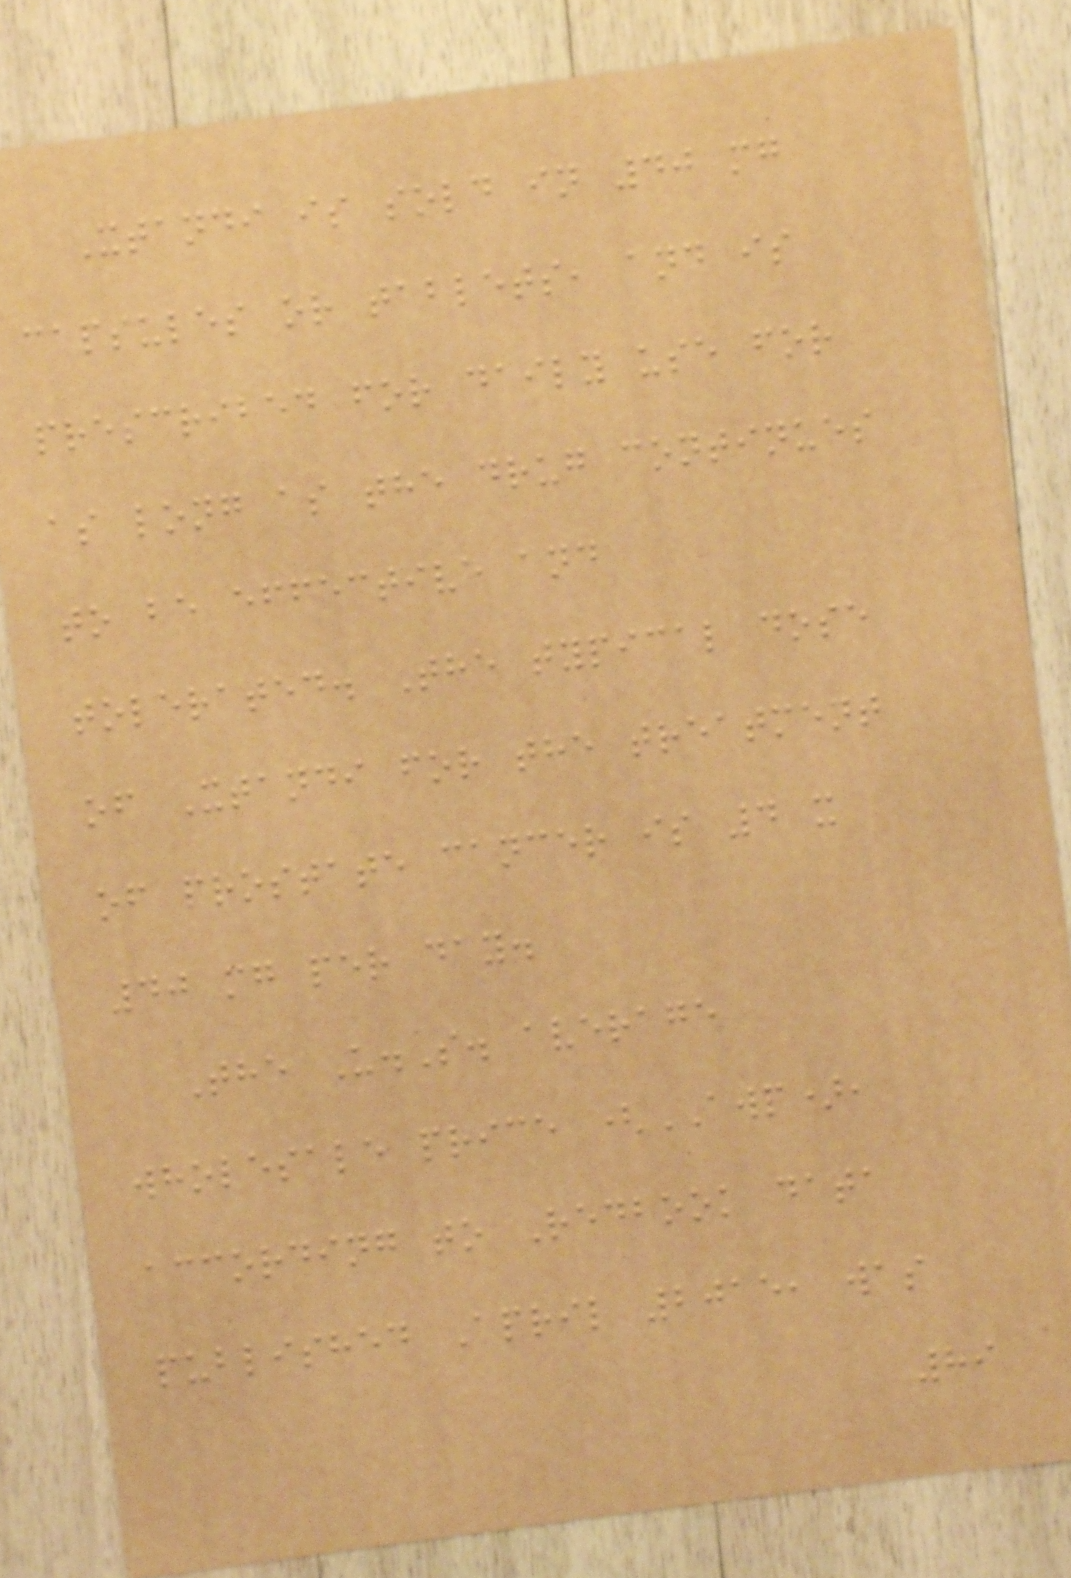Xtandi is sold in 40 mg
capsules or tablets, and is
prescribed for daily use for
as long as the drug continues
to be effective and
tolerated. The typical dose
of Xtandi for the treatment
of prostate cancer is 4 x
40 mg per day.
The U.S. average
wholesale price (AWP),
according to Redbook data
published April 2015, was
89
